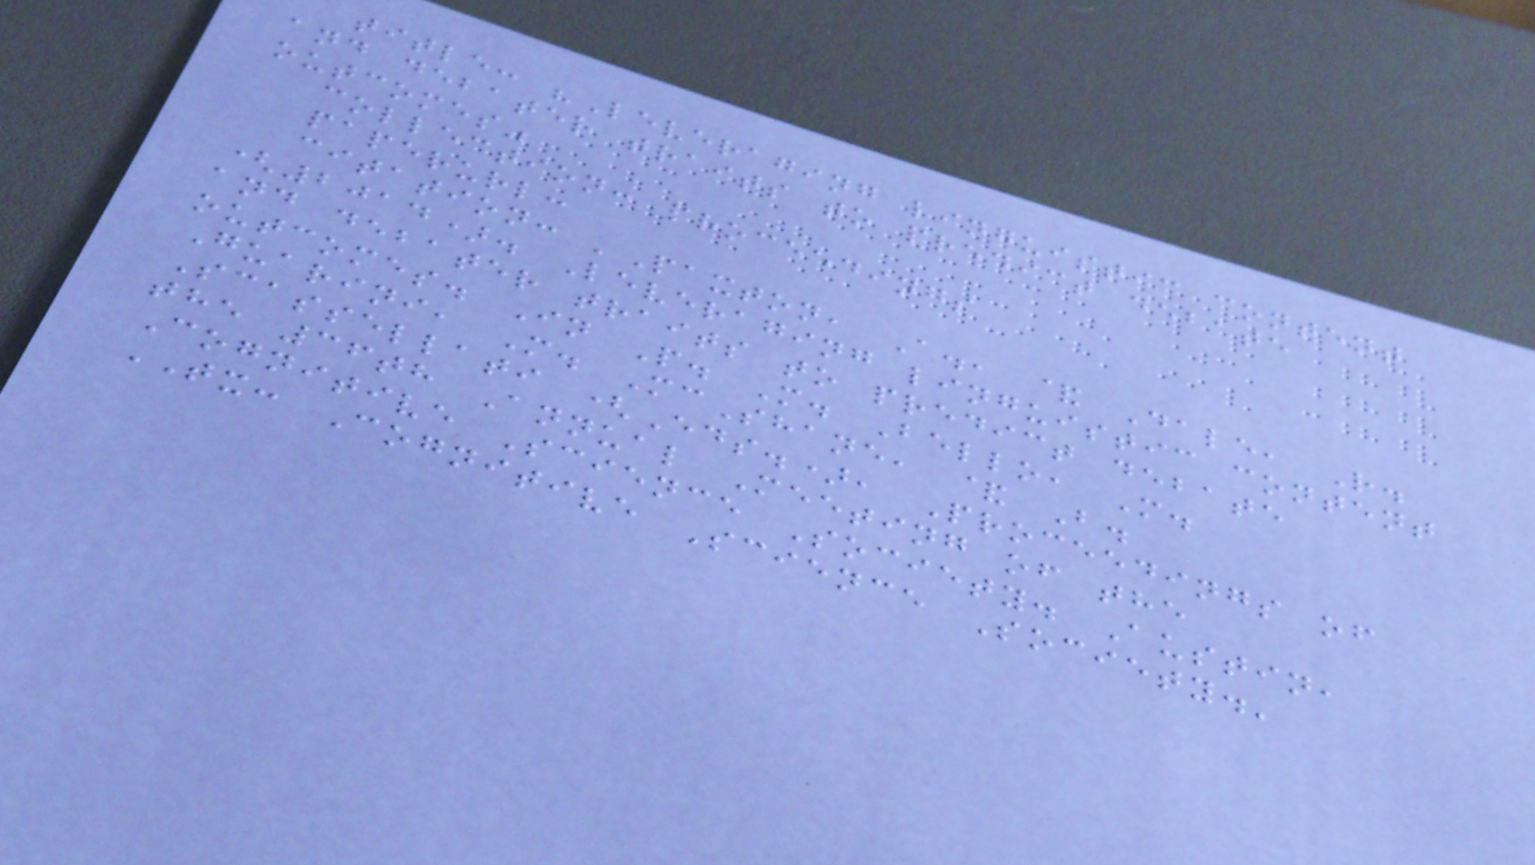title: "Leveraging linguistic content
and debater traits to predict debate
outcomes"
collection: proceedings
paperurl:
citation: 'Paxton, A., & Dale, R.
(2014). Leveraging linguistic content
and debater traits to predict debate
outcomes. In P. M. Bello, M.
Guarini, M. McShane, & B.
Scassellati (Eds.), Proceedings of
the 36th Annual Meeting of the
Cognitive Science Society. Austin,
TX: Cognitive Science Society.'
